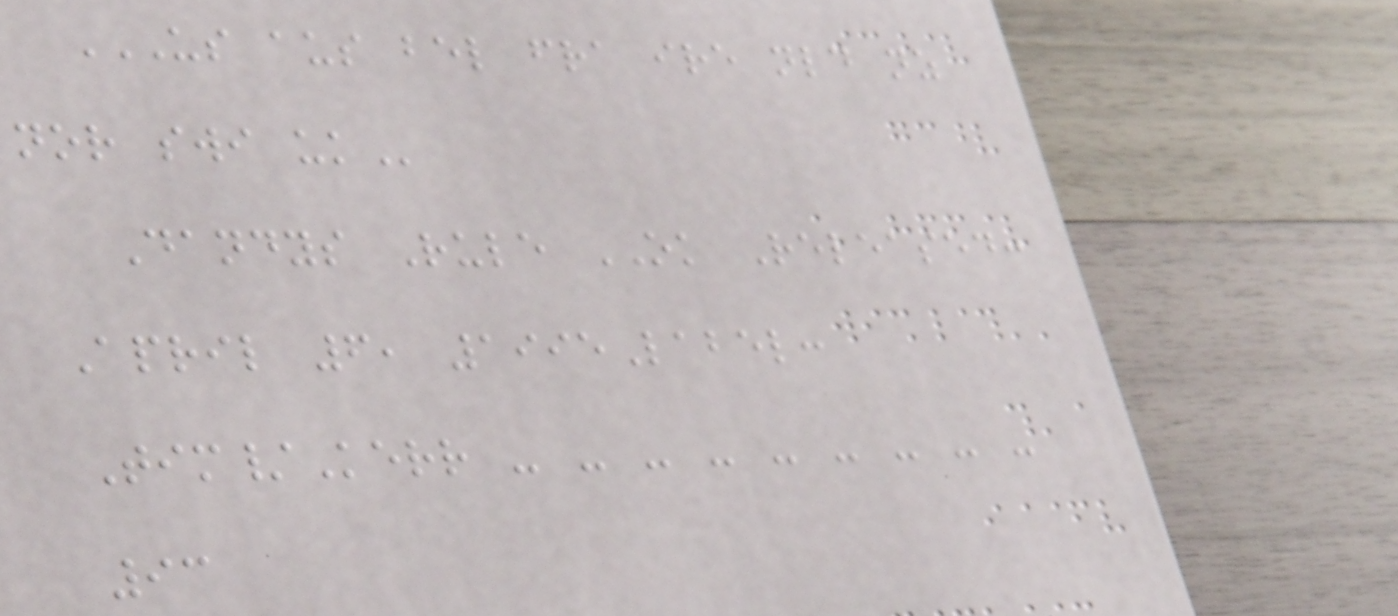US AUS BEL FRA IRE NLD NZ
NOR SWI UK
Dandys Rule OK Released:
April 6, 1995Label:
Tim/Kerr - - - - - - - - -
93
